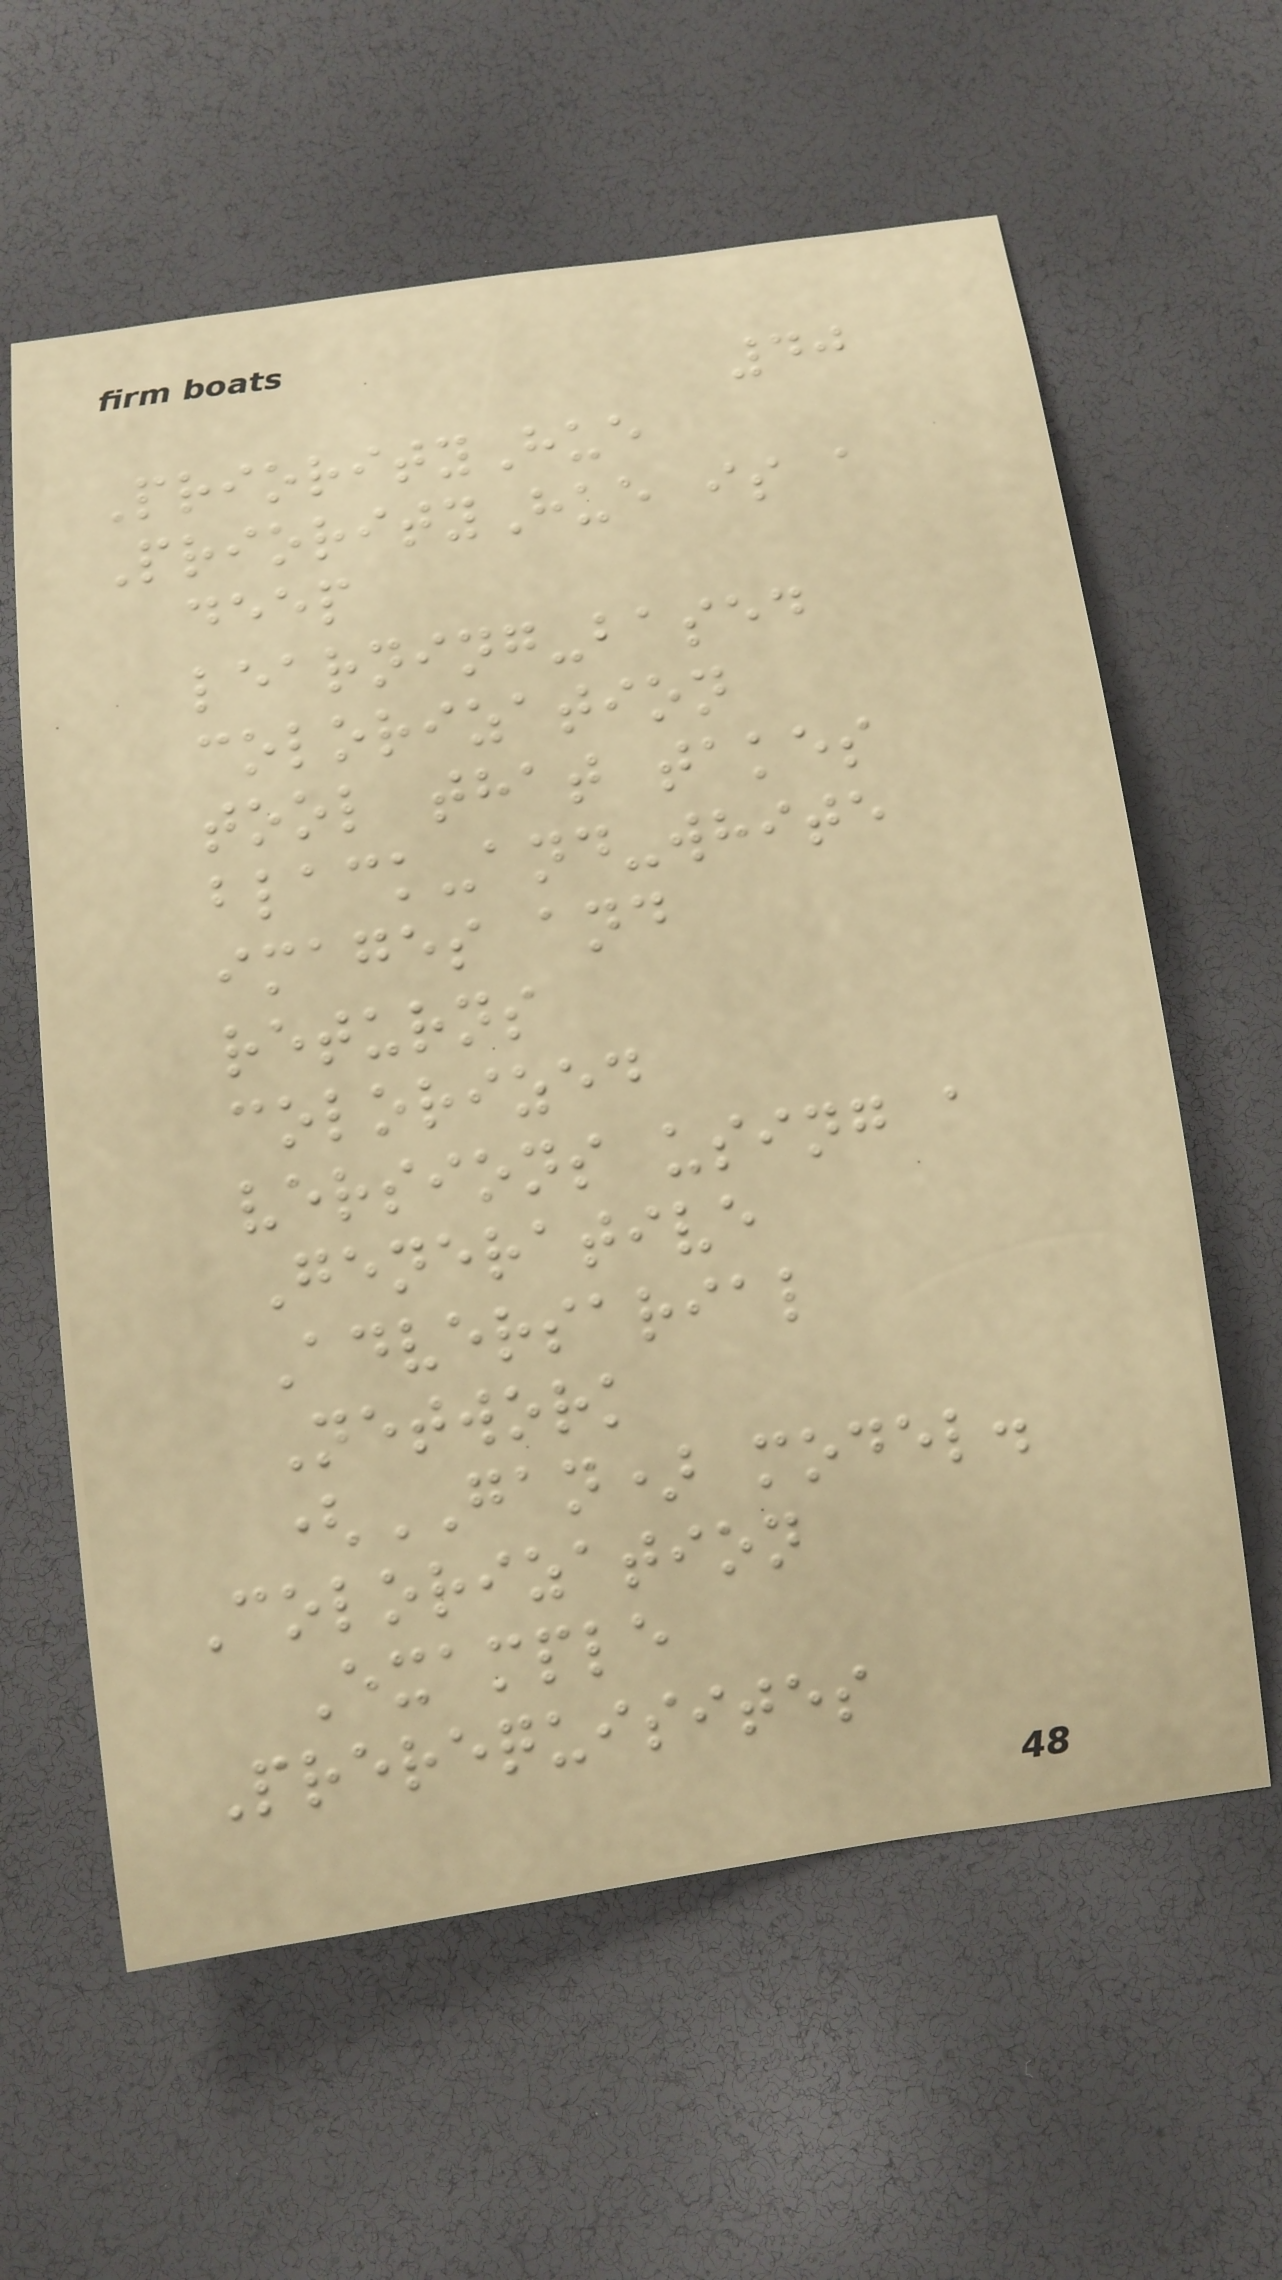40
PriorityHue
PriorityHue is a
deep
learning-based
colorization
tool that takes
black-and-white
images and
returns
colorized
versions using a
Generative
Adversarial
Network
(GAN) model.
Colorization
Example
Prerequisites
